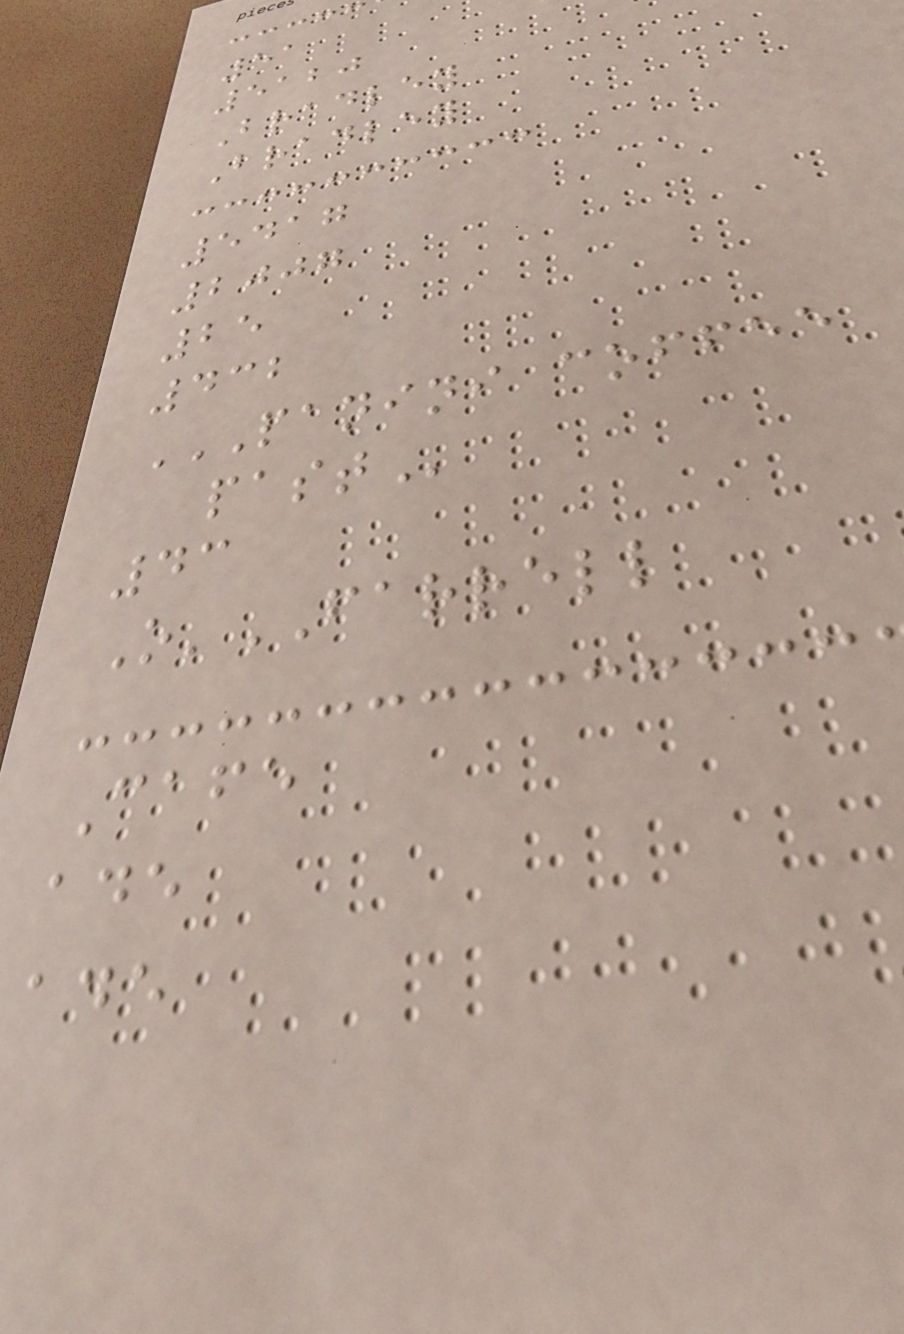51
5120
Bradley
Bradley
5417
2007
25
432
PANINI COFFEE
PAST
43
O'FARRELL
Cafe
ade
ade
